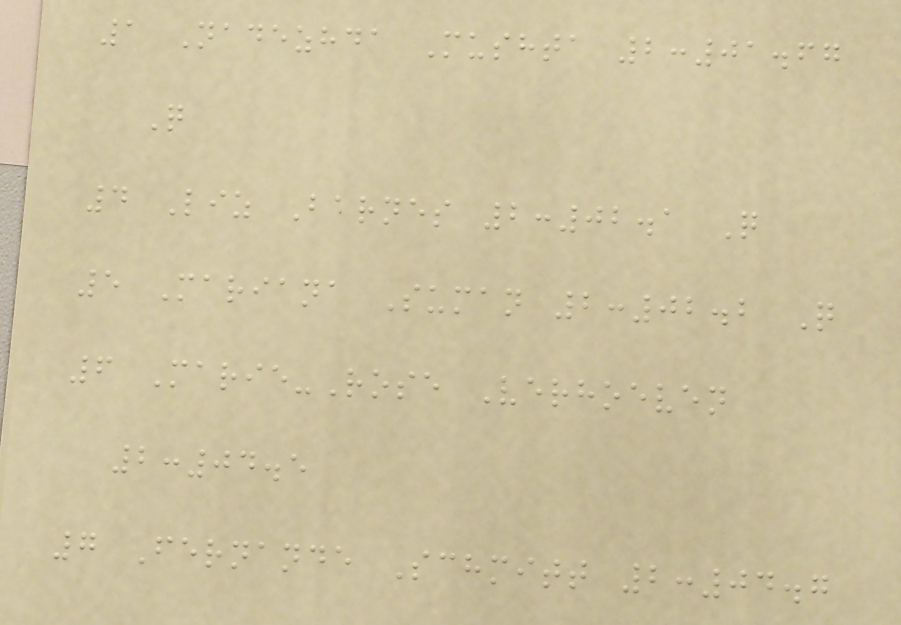1 Nadezhda Mushta 2:01.67
Q
4 Liz Barnes 2:02.1 Q
5 Mariana Suman 2:02.2 Q
6 Marie-Rose Verhoeven
2:04.5
7 Fernande Schmitt 2:04.7
